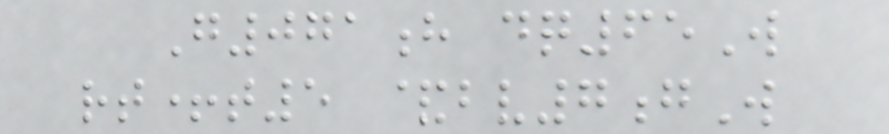G071h dq65W
rt+t5 &bv7gW
